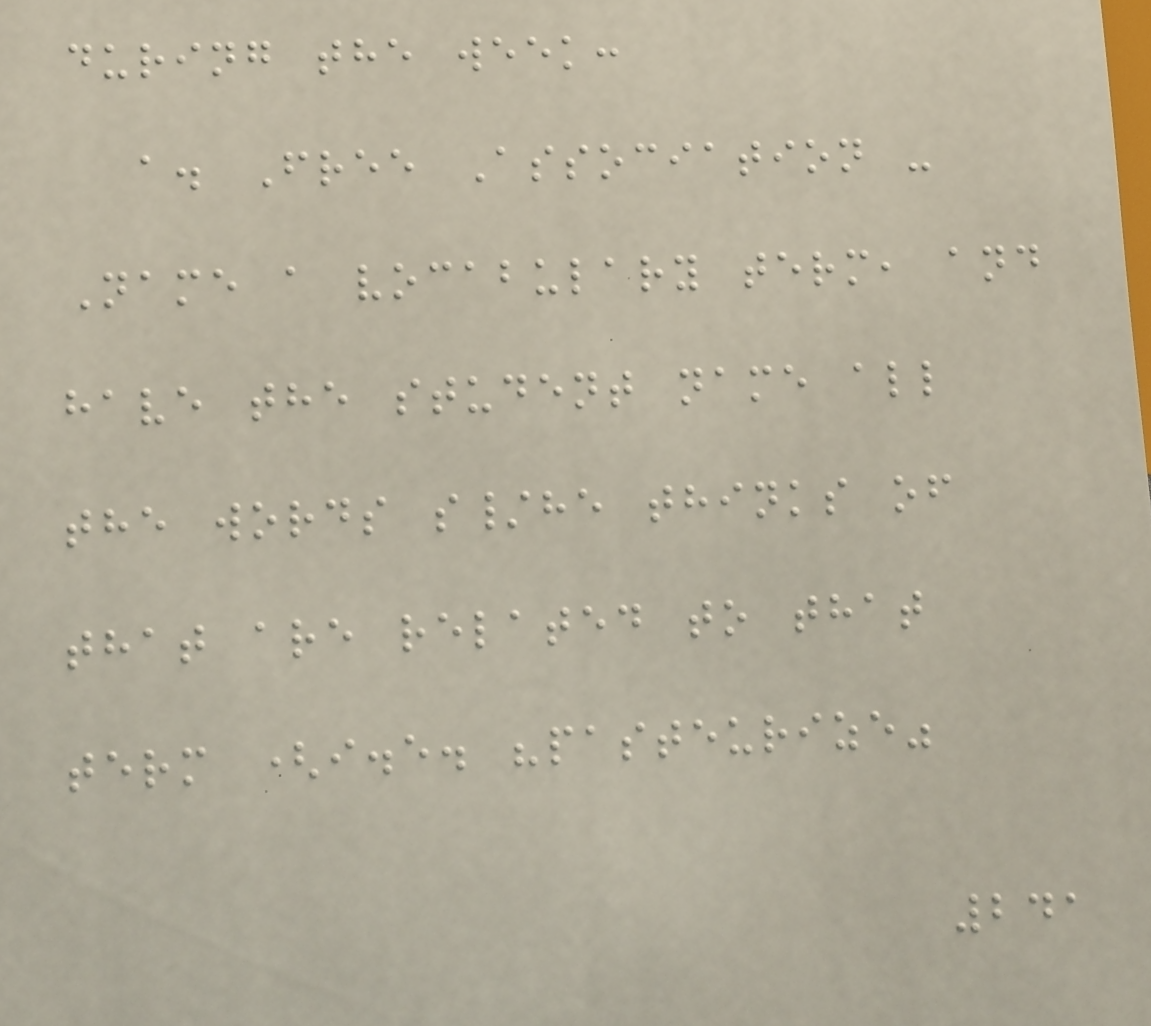during the week:
a. Free Association -
Name a vocabulary term, and
have the student name all
the words s/he thinks of
that are related to that
term (i.e. "pasteurize"
241
